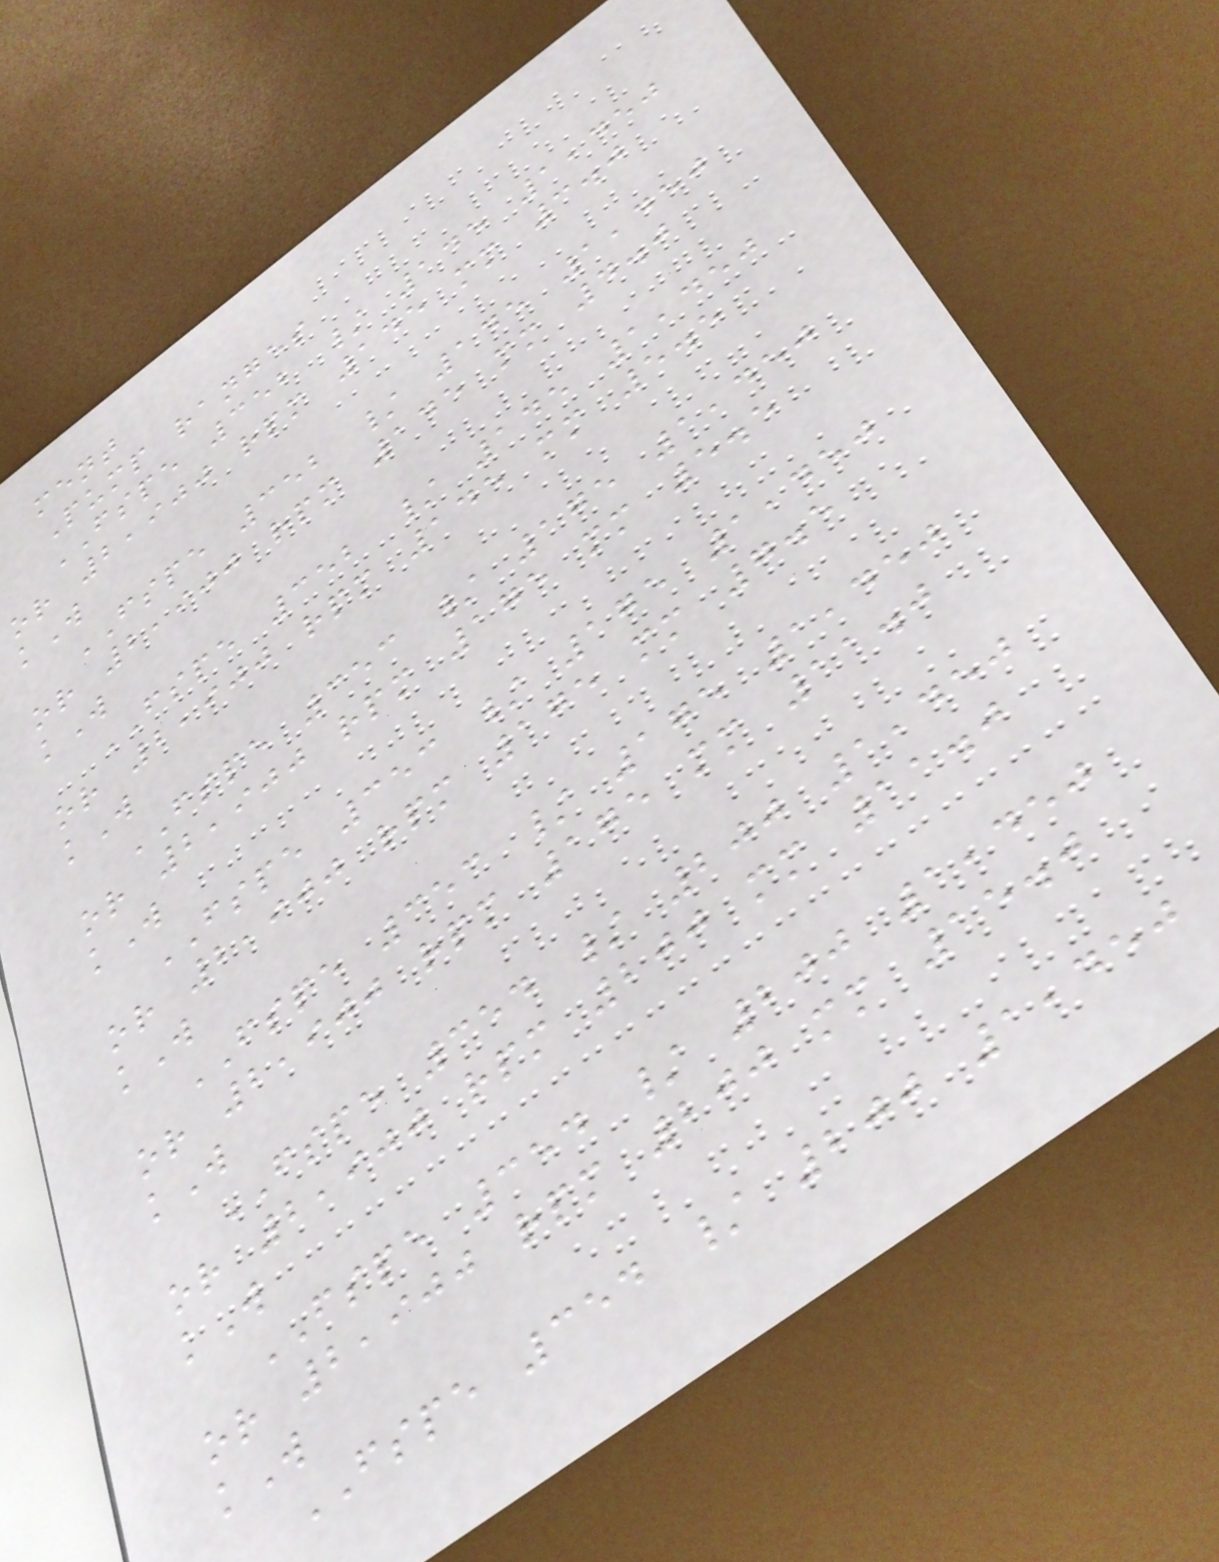ment
Pump ranges
FSPE 352 / 145 1,450
or 2,900 rpm 145 mm 3.0
kW
FSPE 352 / 145 1,450
or 2,900 rpm 145 mm 4.0
kW
FSPE 352 / 145 1,450
or 2,900 rpm 145 mm 5.5
kW
FSPE 353 / 175 1,450
or 2,900 rpm 175 mm 5.5
kW
FSPE 353 / 175 1,450
or 2,900 rpm 175 mm 7.5
kW
FSPE 353 / 175 1,450
or 2,900 rpm 175 mm 11.0
kW
FSPE 354 / 200 1,450
or 2,900 rpm 200 mm 11.0
kW
FSPE 354 / 200 1,450
or 2,900 rpm 200 mm 15.0
kW
FSPE 354 / 200 1,450
